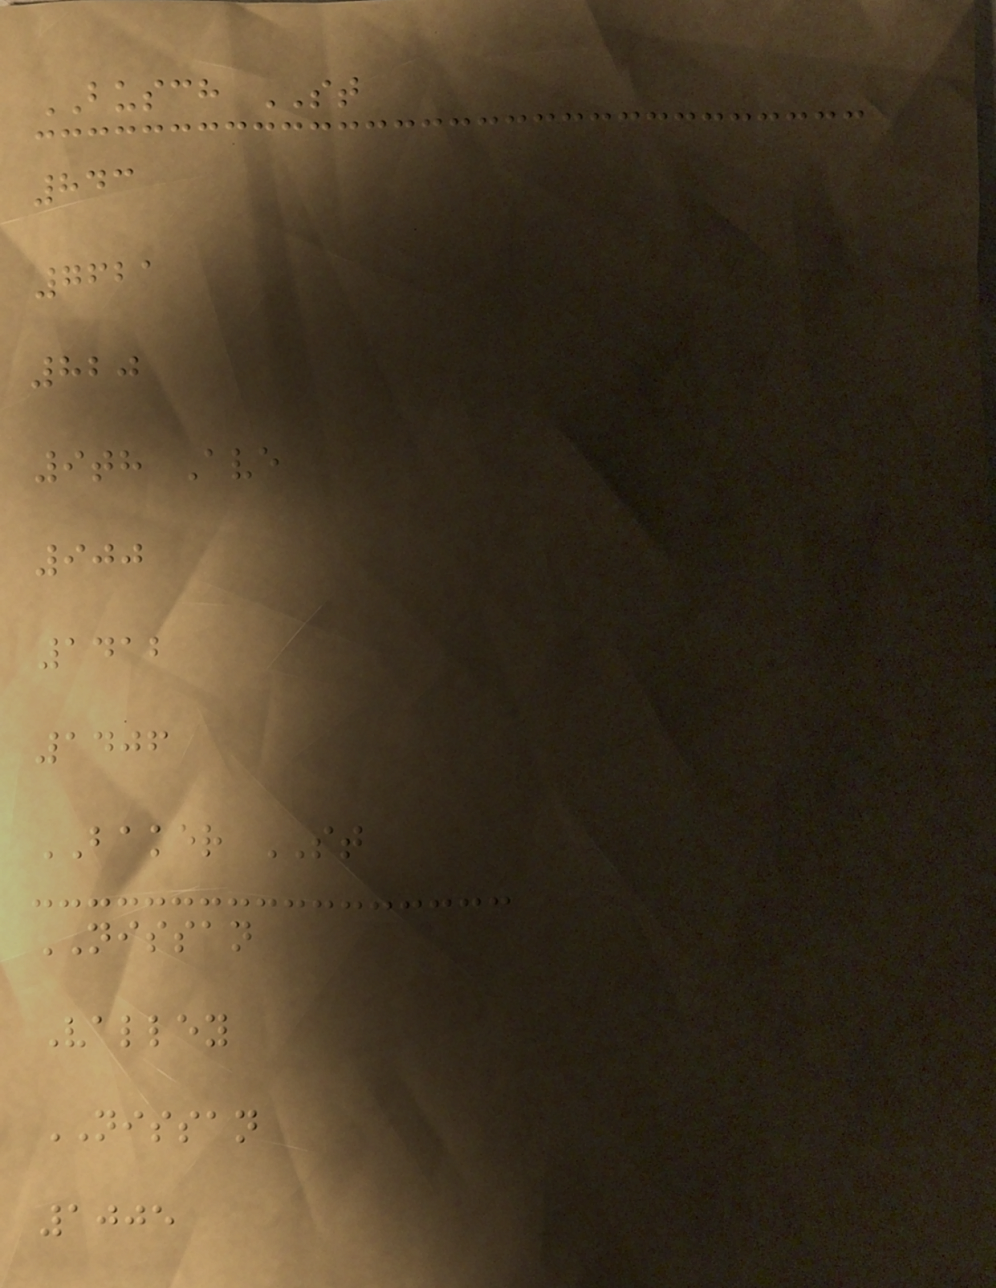BUSCH ST
843
7621
820
9th Ave
900
1412
1406
BAKER ST
NISSAN
Valley
NISSAN
1005
